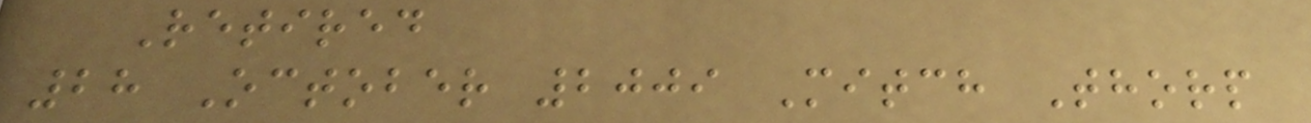Retired
28 October 2009 Mitch Thorp
